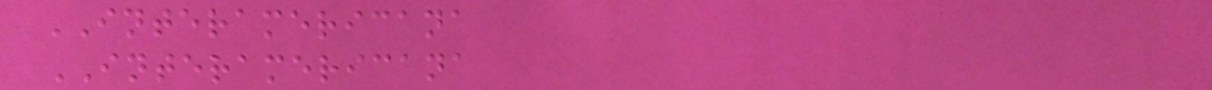INTERAMERICANA
INTERAMERICANA
